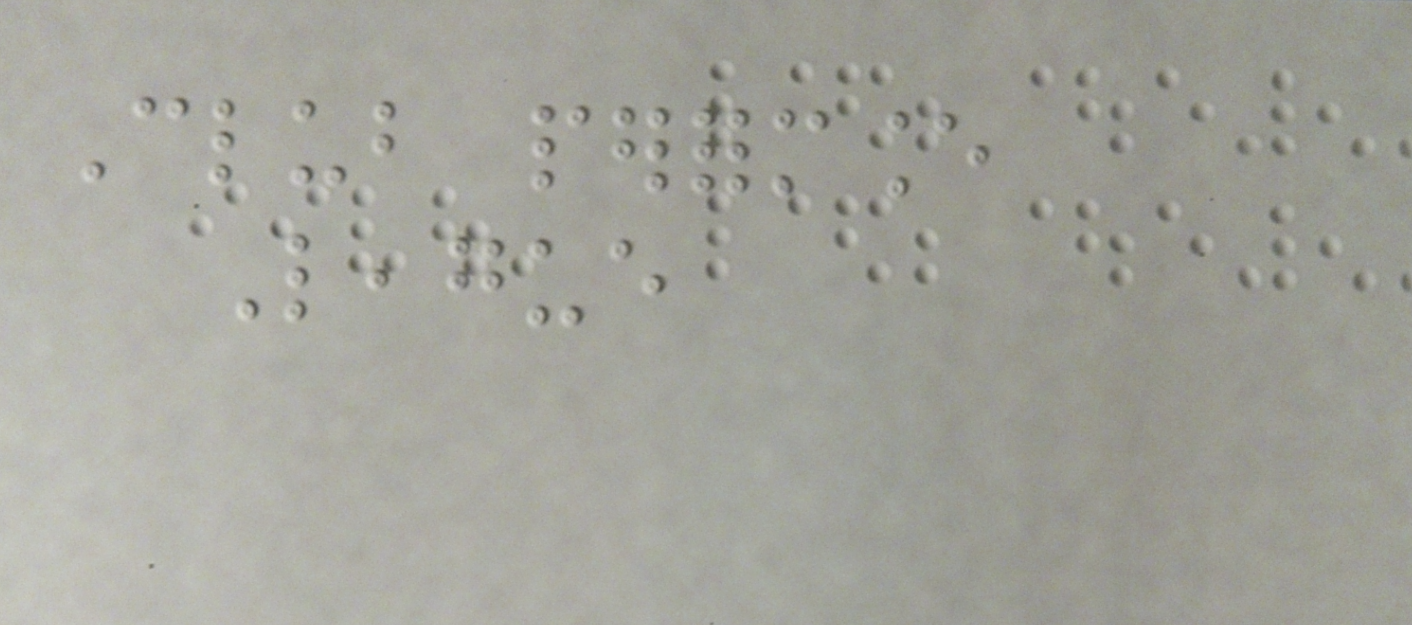Club performance
League
